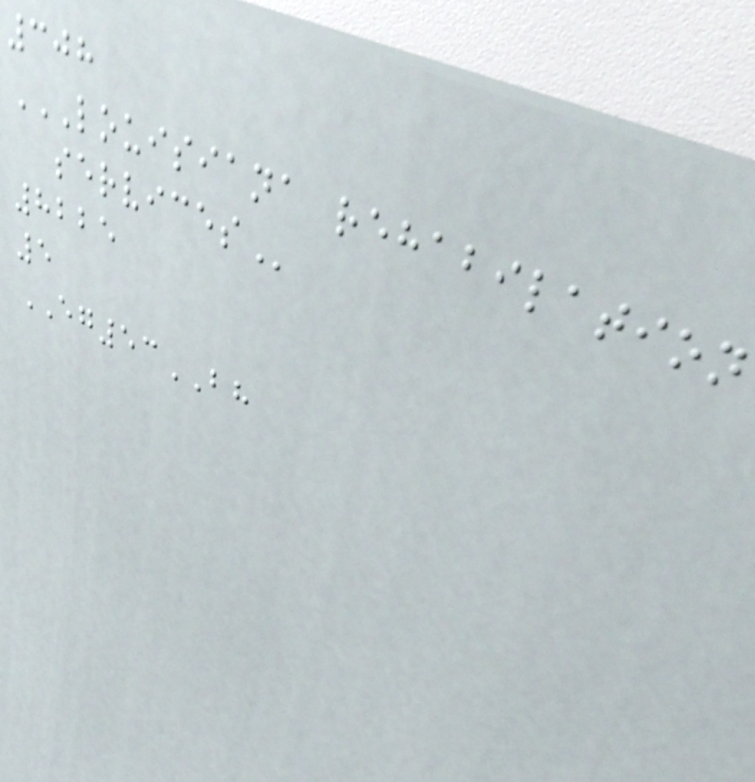308
LOUISIANA REHABILATION
SERVICES
8225
5
EG53BH
